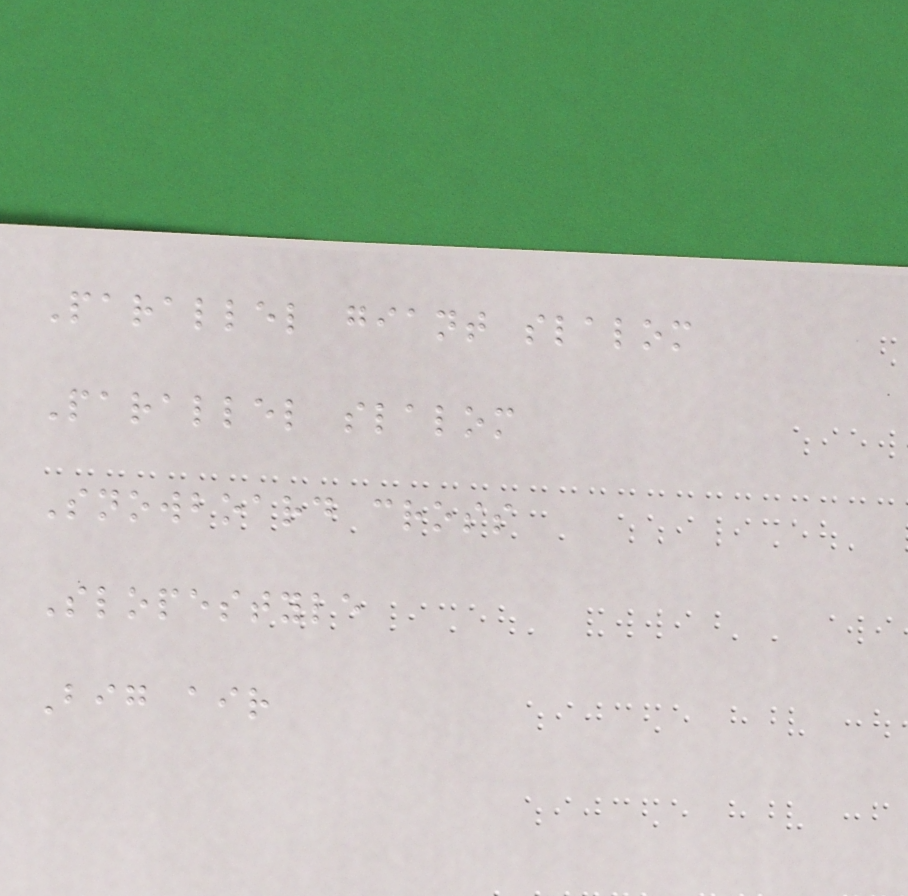Parallel giant slalom
Parallel slalom
Snowboard cross
Slopestyle
Big air
